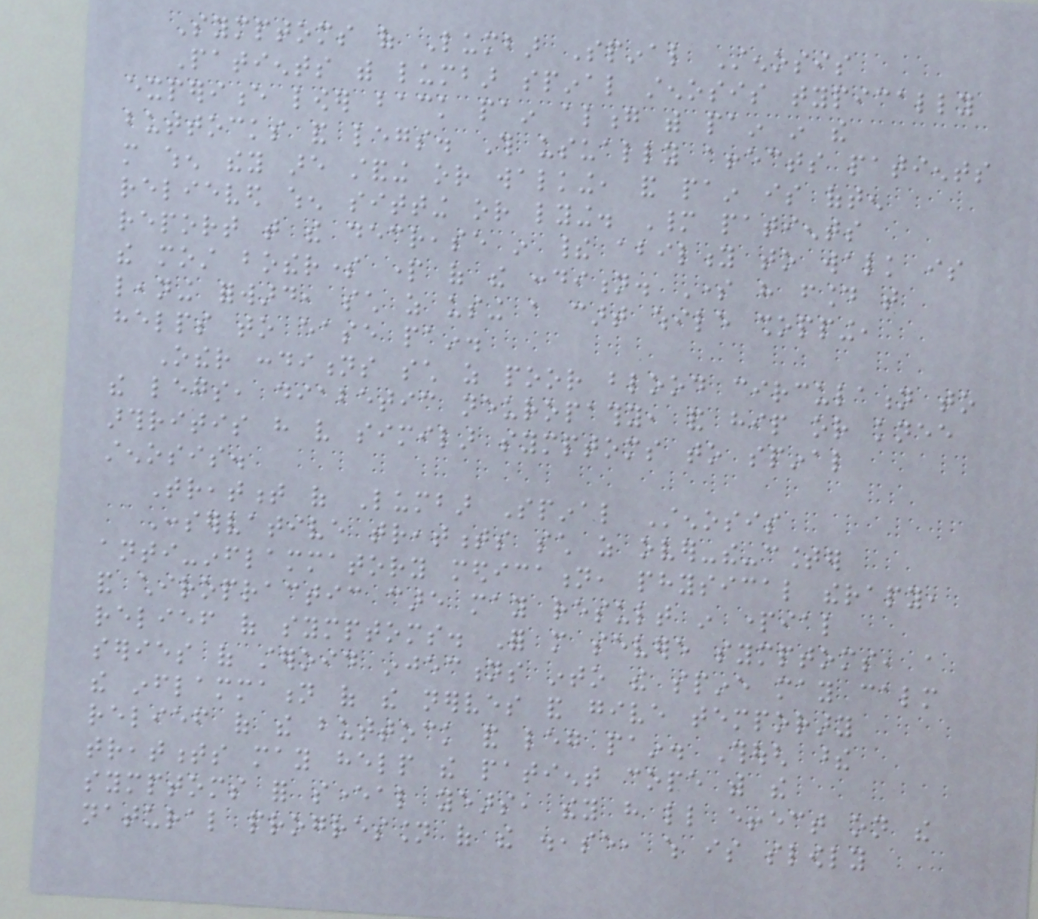Symptoms of Lumbar Spinal Stenosis
Patients with lumbar spinal stenosis typically
experience lower back pain along with pain in the
buttocks and legs. This usually affects patients
more when they are standing or walking, and pain is often
relieved when sitting or lying. Many patients
report that the decrease in their ability to walk is
the most bothersome part of the condition. Some have found that
leaning forward, such as using a cart while shopping,
helps to ease pain.
Other conditions such as poor blood circulation to
the legs, diabetic neuropathy, and hip or knee
arthritis have very similar symptoms to spinal
stenosis.
Treatment of Lumbar Spinal Stenosis
Conservative treatments such as over-the-counter
anti-inflammatory medication, physical therapy,
and chiropractic care may result in partial
relief of symptoms. For more severe symptoms, a
series of steroid injections into the spine may calm
the inflammation of the nerves and give temporary
relief of the buttock and leg pain. Though these
treatments may help the patient cope with the
symptoms for several years, they have little effect on the
natural progression of the disease, which is slowly
